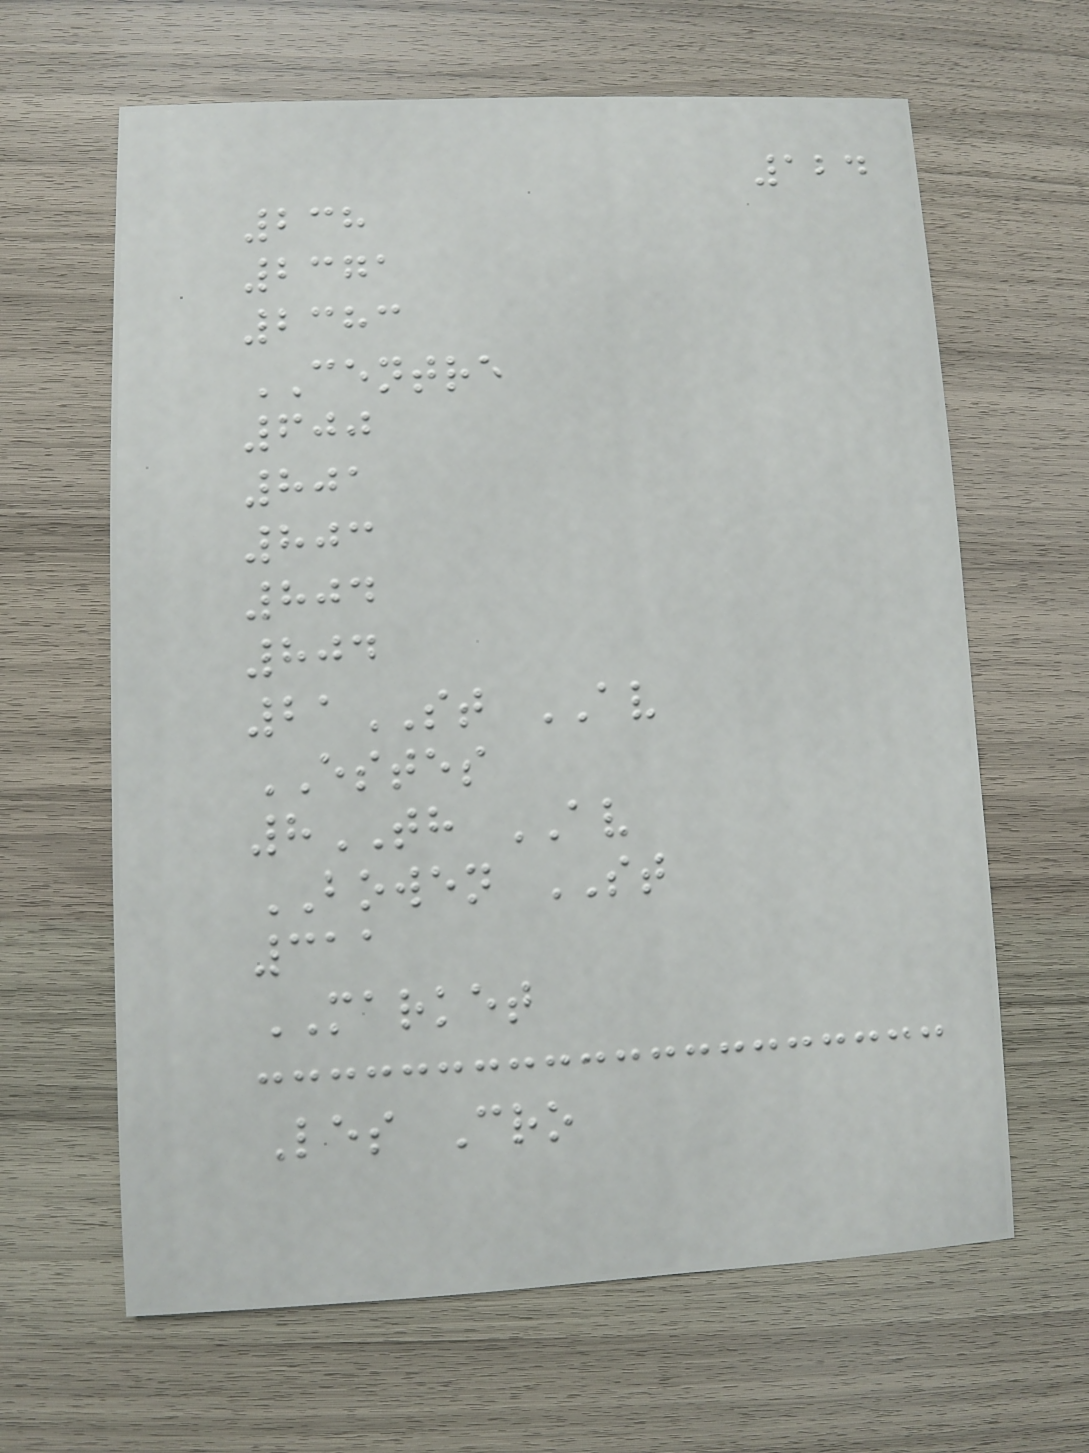124
238
2371
2383
CENTRE
600
801
803
804
804
21ST AV
ESTES
8TH AV
BOWEN ST
311
MARKET
Les Cro
